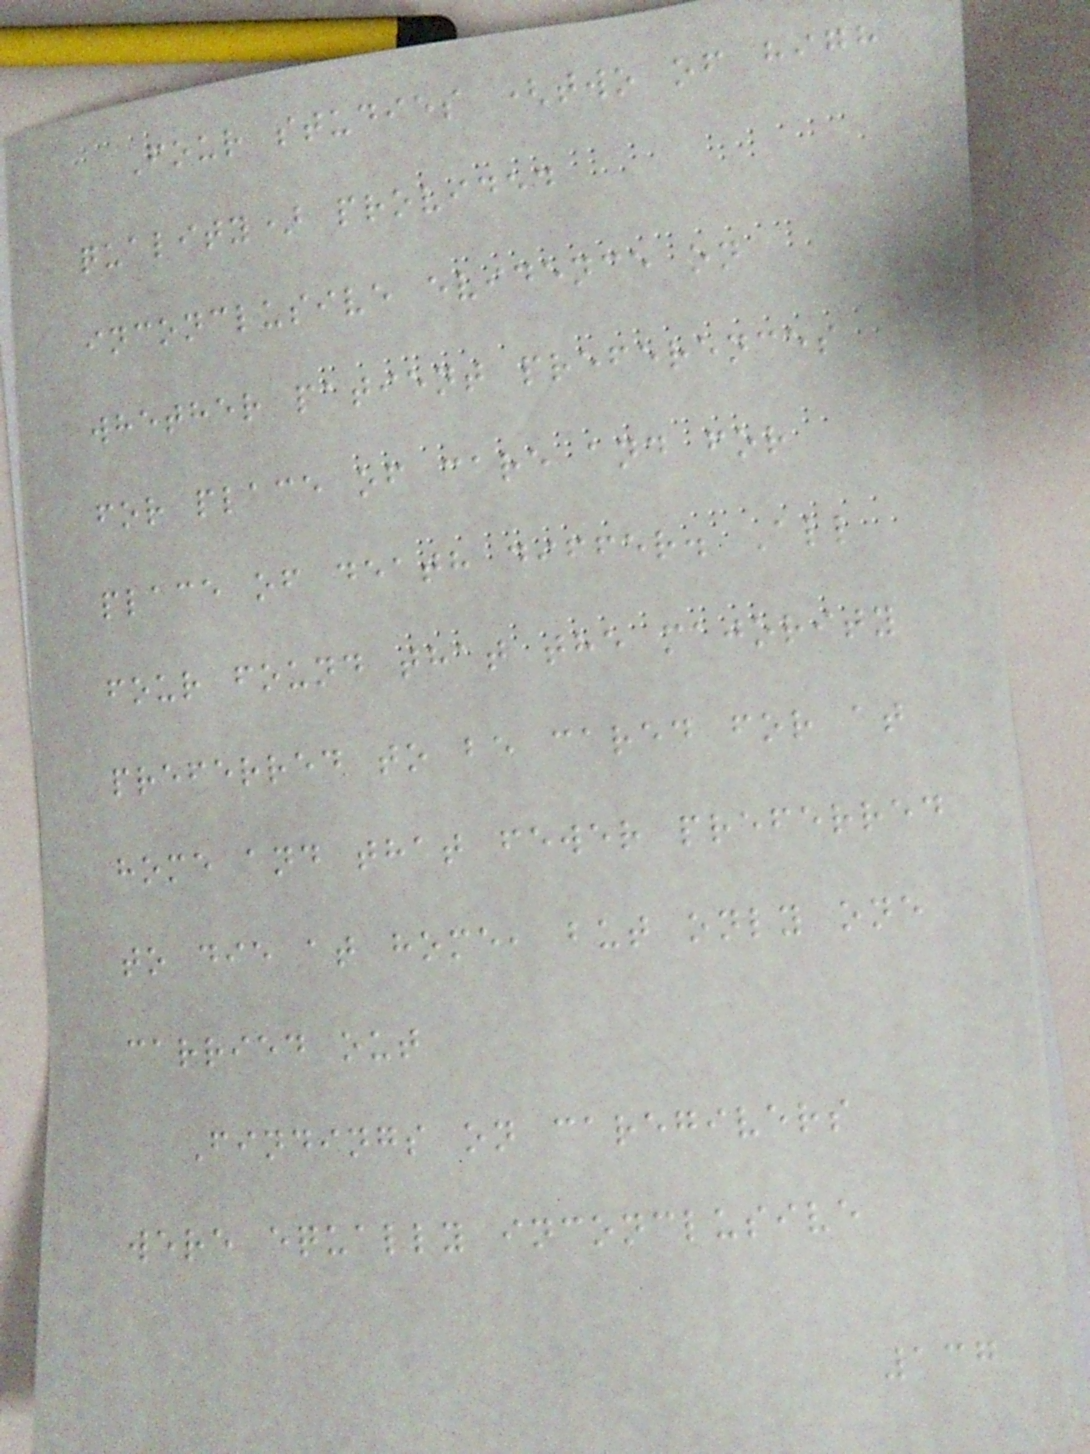Four studies (two of high
quality) provided
inconclusive evidence on
whether patient preferences
for place of care and for
place of death differ. All
four found that the majority
preferred to be cared for at
home and that fewer preferred
to die at home, but only one
carried out
Findings on caregivers
were equally inconclusive
137
